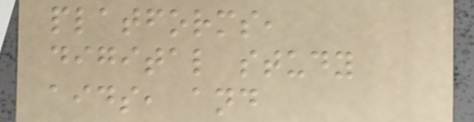platforms,
digital study
aids, and
